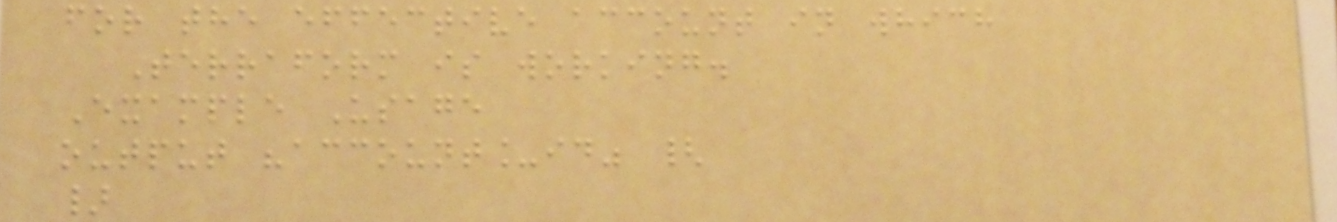for the effective account in which
Terraform is working.
Example Usage
output "account_id" {
}
